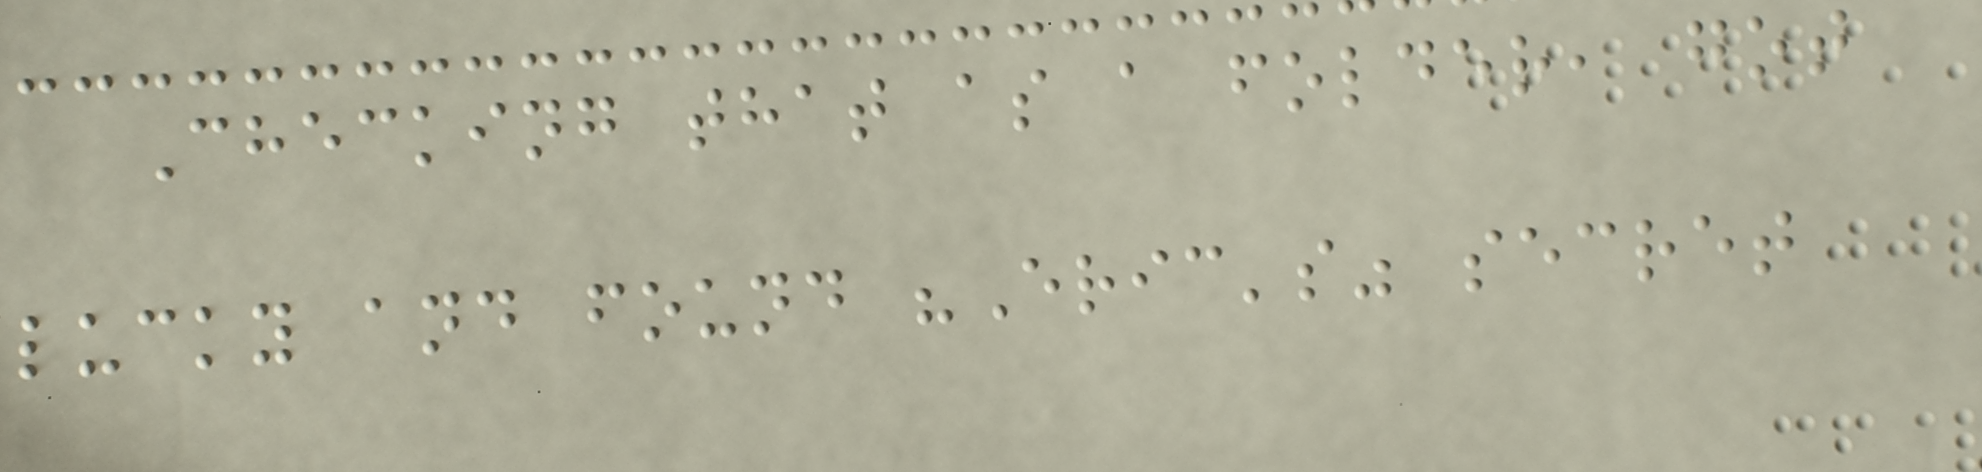Checking that as a folder, got
lucky and found "Eric's" secret
